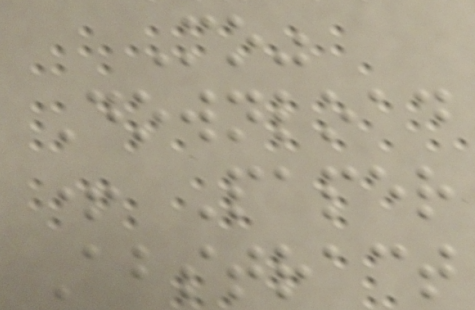Mo"
Download
+ Paper
Abstract
